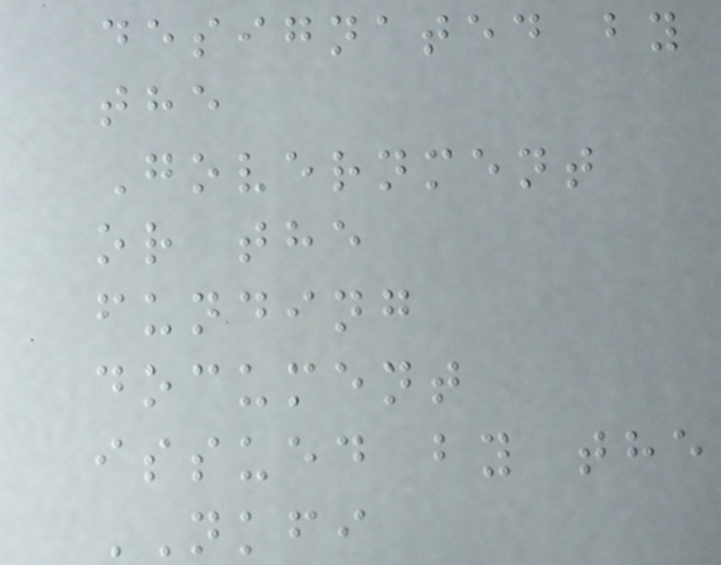designated by
the
Government
or the
funding
document
issued by the
NKFI
